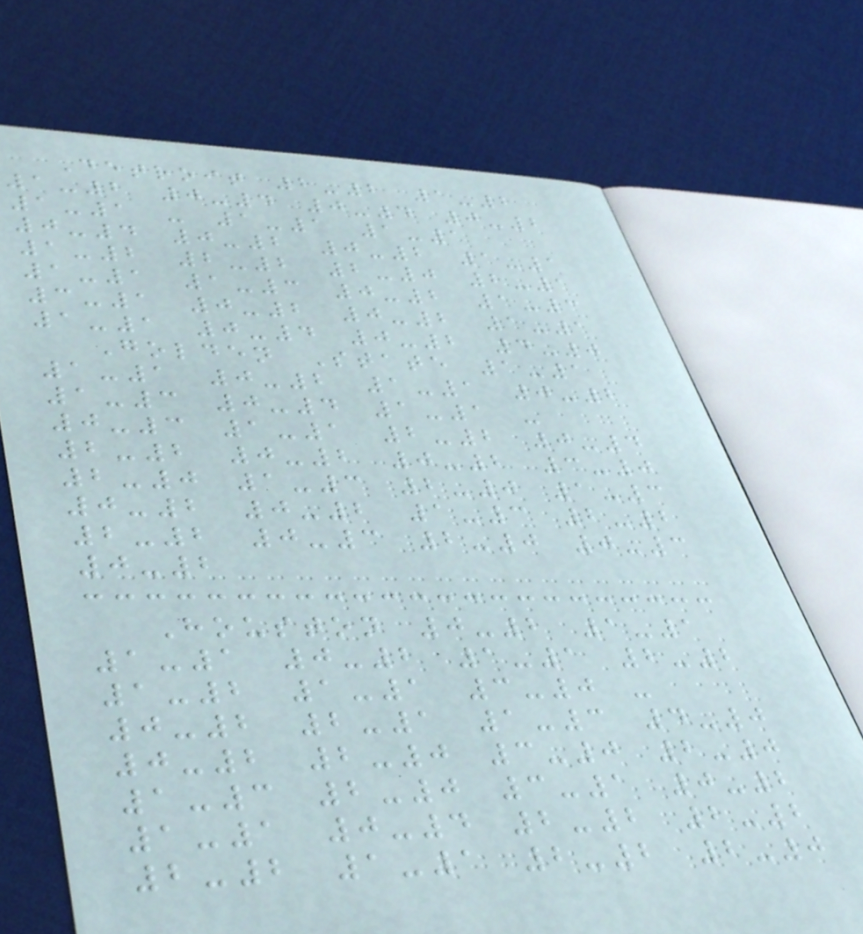Detroit 2-2 1-2
1-2 0-4 0-4 0-2
1-1 - 1-1 1-1
0-4 0-2 0-2 1-1
1-2 2-2 2-0 2-1
1-1 1-3 0-2 1-3
3-1 0-2 0-2 1-1
1-1 0-4 0-2 4-0
Golden State 1-1
1-1 0-2 1-1 0-2
1-3 0-4 1-1 -
0-3 1-1 2-2 0-4
2-2 0-2 0-2 3-0
2-0 1-3 2-0 1-3
0-2 0-2 1-3 2-2
2-2 0-3 2-0 0-3
0-2
Houston 0-2 1-1
1-1 0-2 1-1 2-2
1-2 1-1 3-0 -
0-2 2-1 1-3 4-0
0-2 2-0 3-0 2-0
1-3 2-0 3-1 0-2
1-1 0-4 2-2 2-2
2-2 1-1 2-2 2-0
